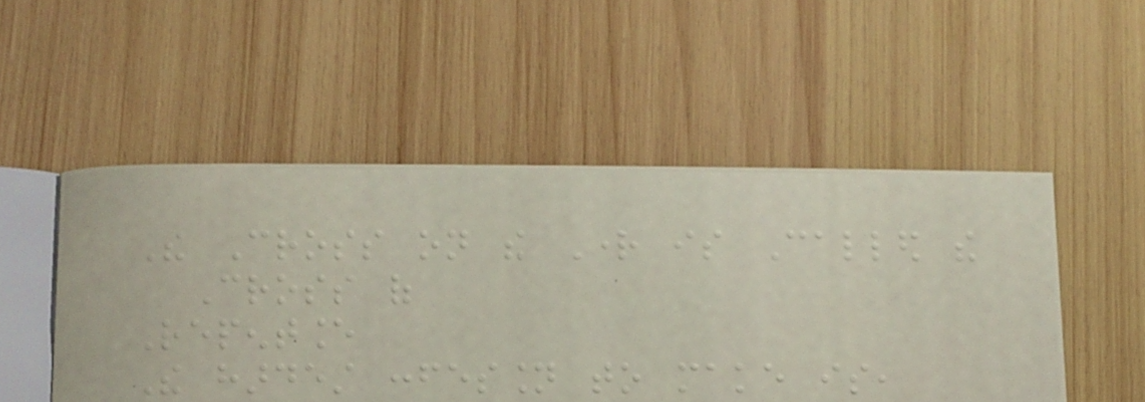The Cross on the Right is Called the
Cross of
Repentance
The hardest confession to make is,
